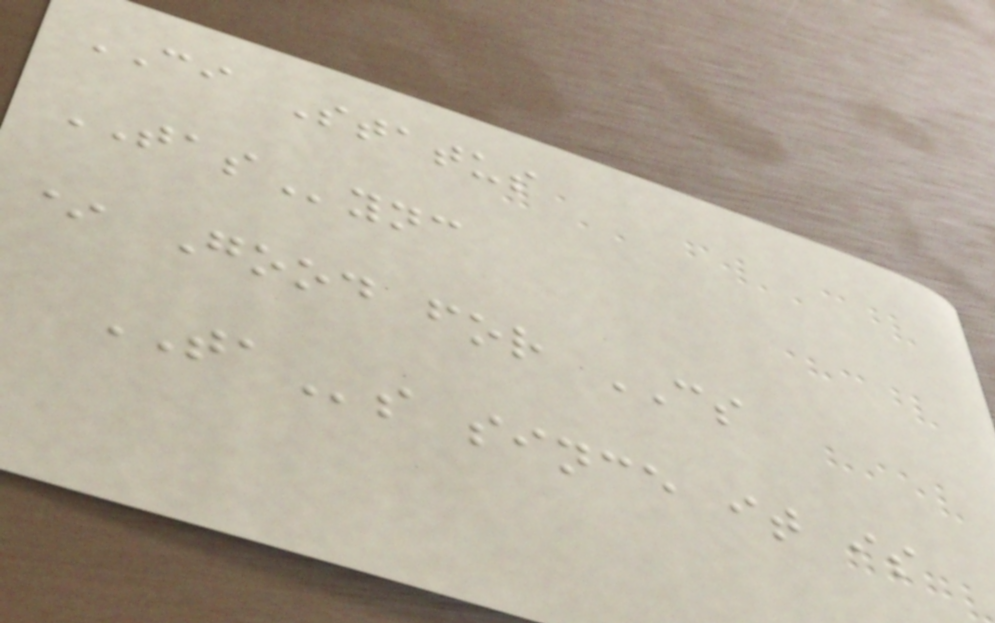CI Status
TASync
* Good for CS
TAs since it is
